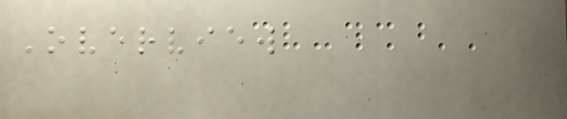Overview
